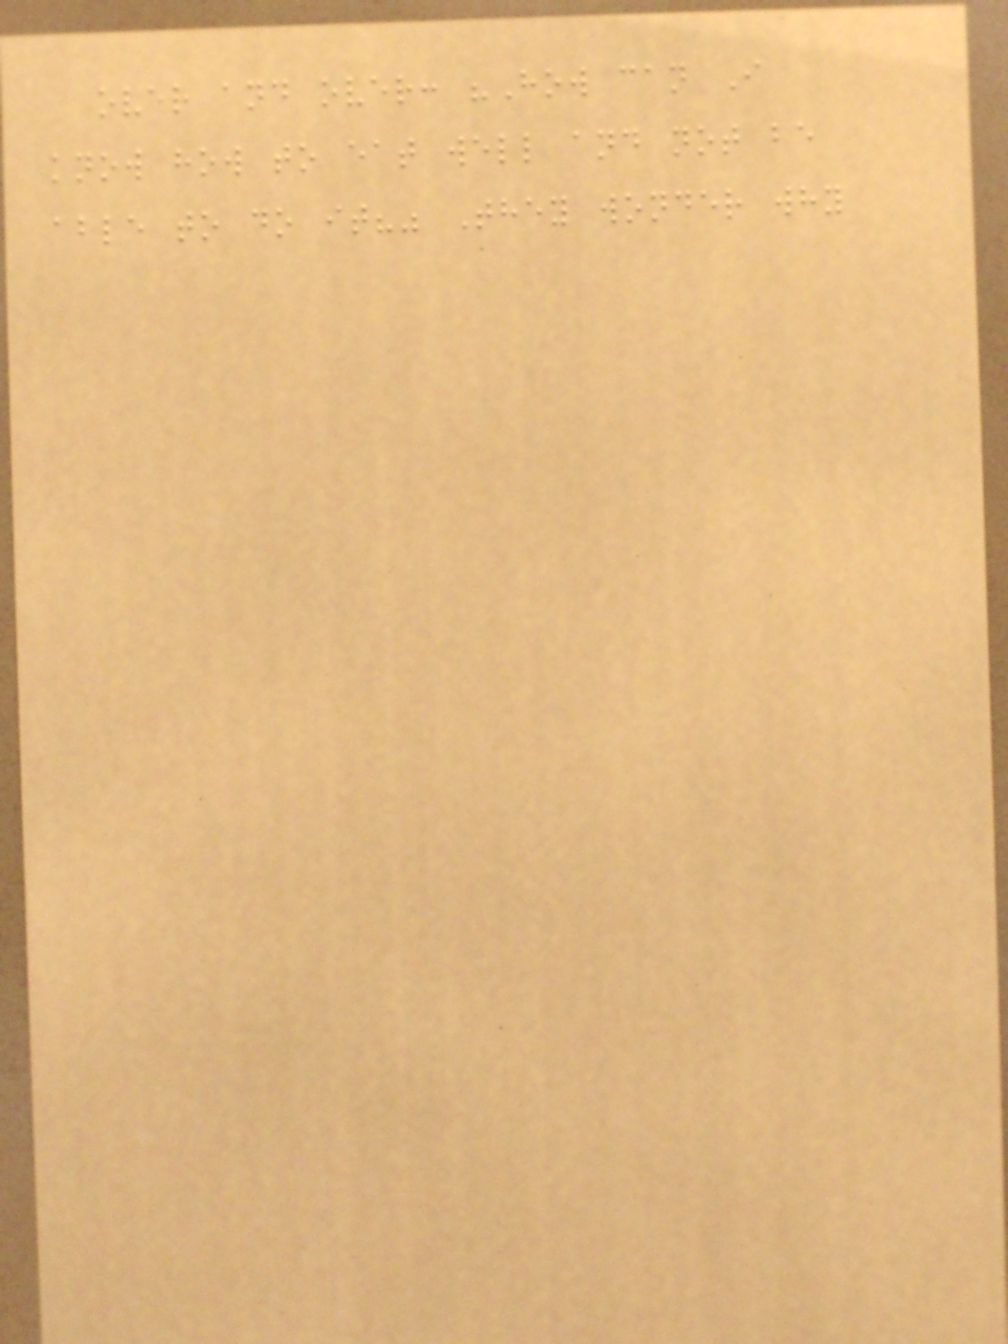over and over: "How can I
know how to eat well and not be
able to do it?" They wonder why
